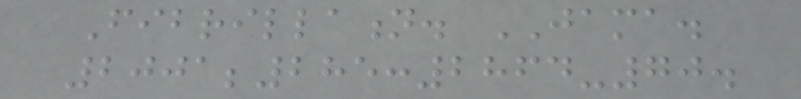Fibrillation. JAMA.
2001;285:2864-70.
